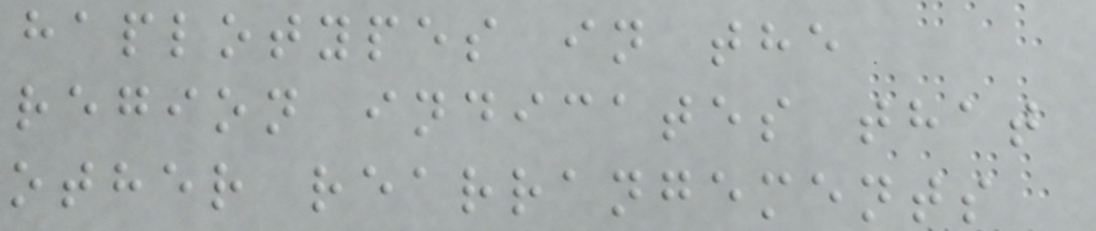haplotypes in the
region indicates that
other rearrangements
